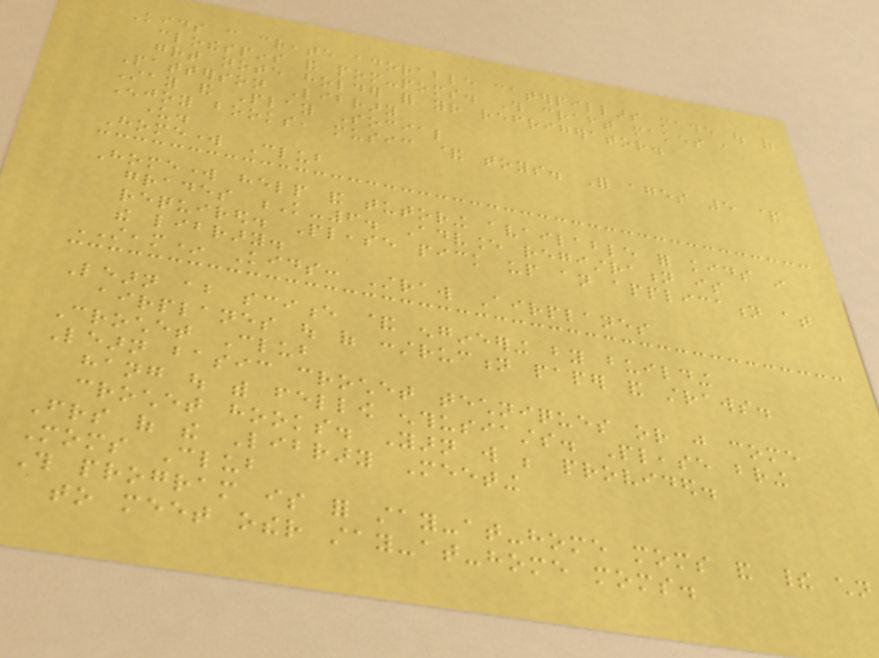Kids can create adorable caterpillars made out of
clothespins and pom-poms. This craft makes a
great note holder for your refrigerator.
Patterson Library
Stay and Play Social
Enjoy books, music & toys. For ages 5 &
under.
Homework Club
Homework help and tutoring available for kids in
grades K-6. Advance registration is
required. Please pick up an application at
the library.
STEAM* Kids: Straw Airplanes
Learn about science & engineering by building
airplanes out of construction paper and straws.
Crochet Club
Learn basic crochet techniques or just come
hang out with fellow enthusiasts. Please bring
crochet hooks. Yarn will be provided.
Friends of the Library Meeting
Moms Club
This program is for stay-at-home moms and their children
to meet other stay-at-home moms.
